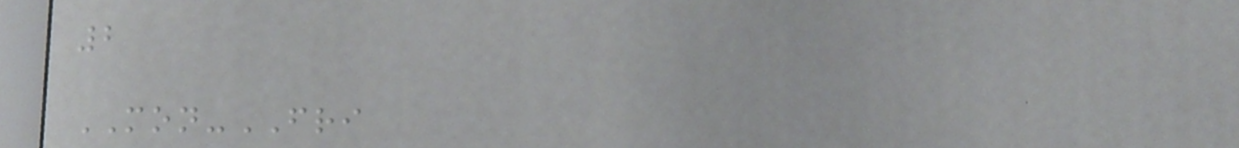2
MON-FRI
